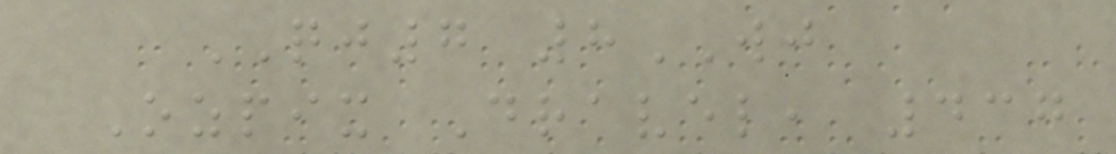QJ7 8WJ
Ozpix Dravel, 437
